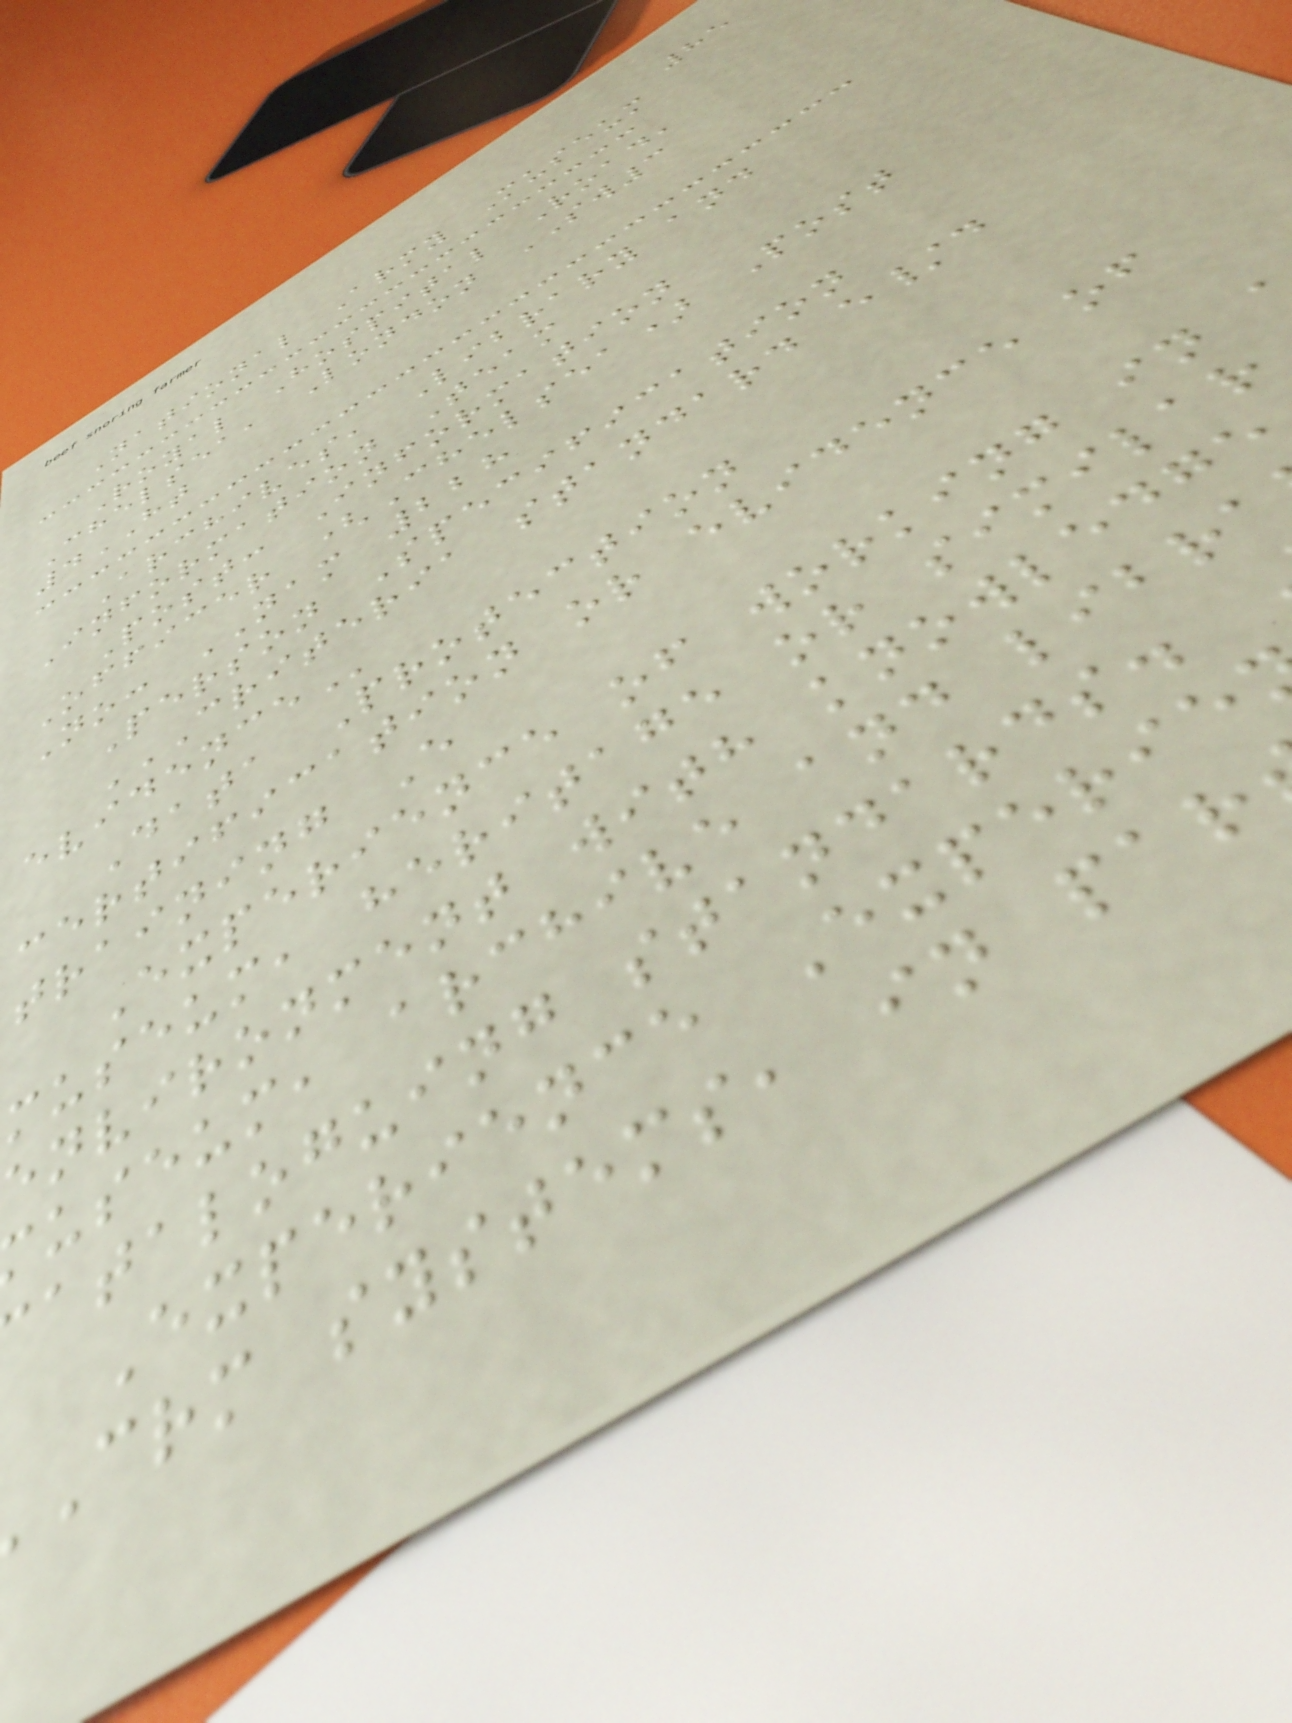85
National Army Museum
Royal Hospital Road,
Chelsea, London SW3
4HT
Archives, Library and
Information Team
Post: Information
Officer (Chelsea) Post
No: NAM 228
Person Specification
CRITERIA STANDARD E/D
Data Protection
certification or evidence of
training E
Experience of working in
museum, heritage or similar
environment with knowledge
useum, archive and libra
ataloguing standards.
Experience Experie
crm systems, in par
